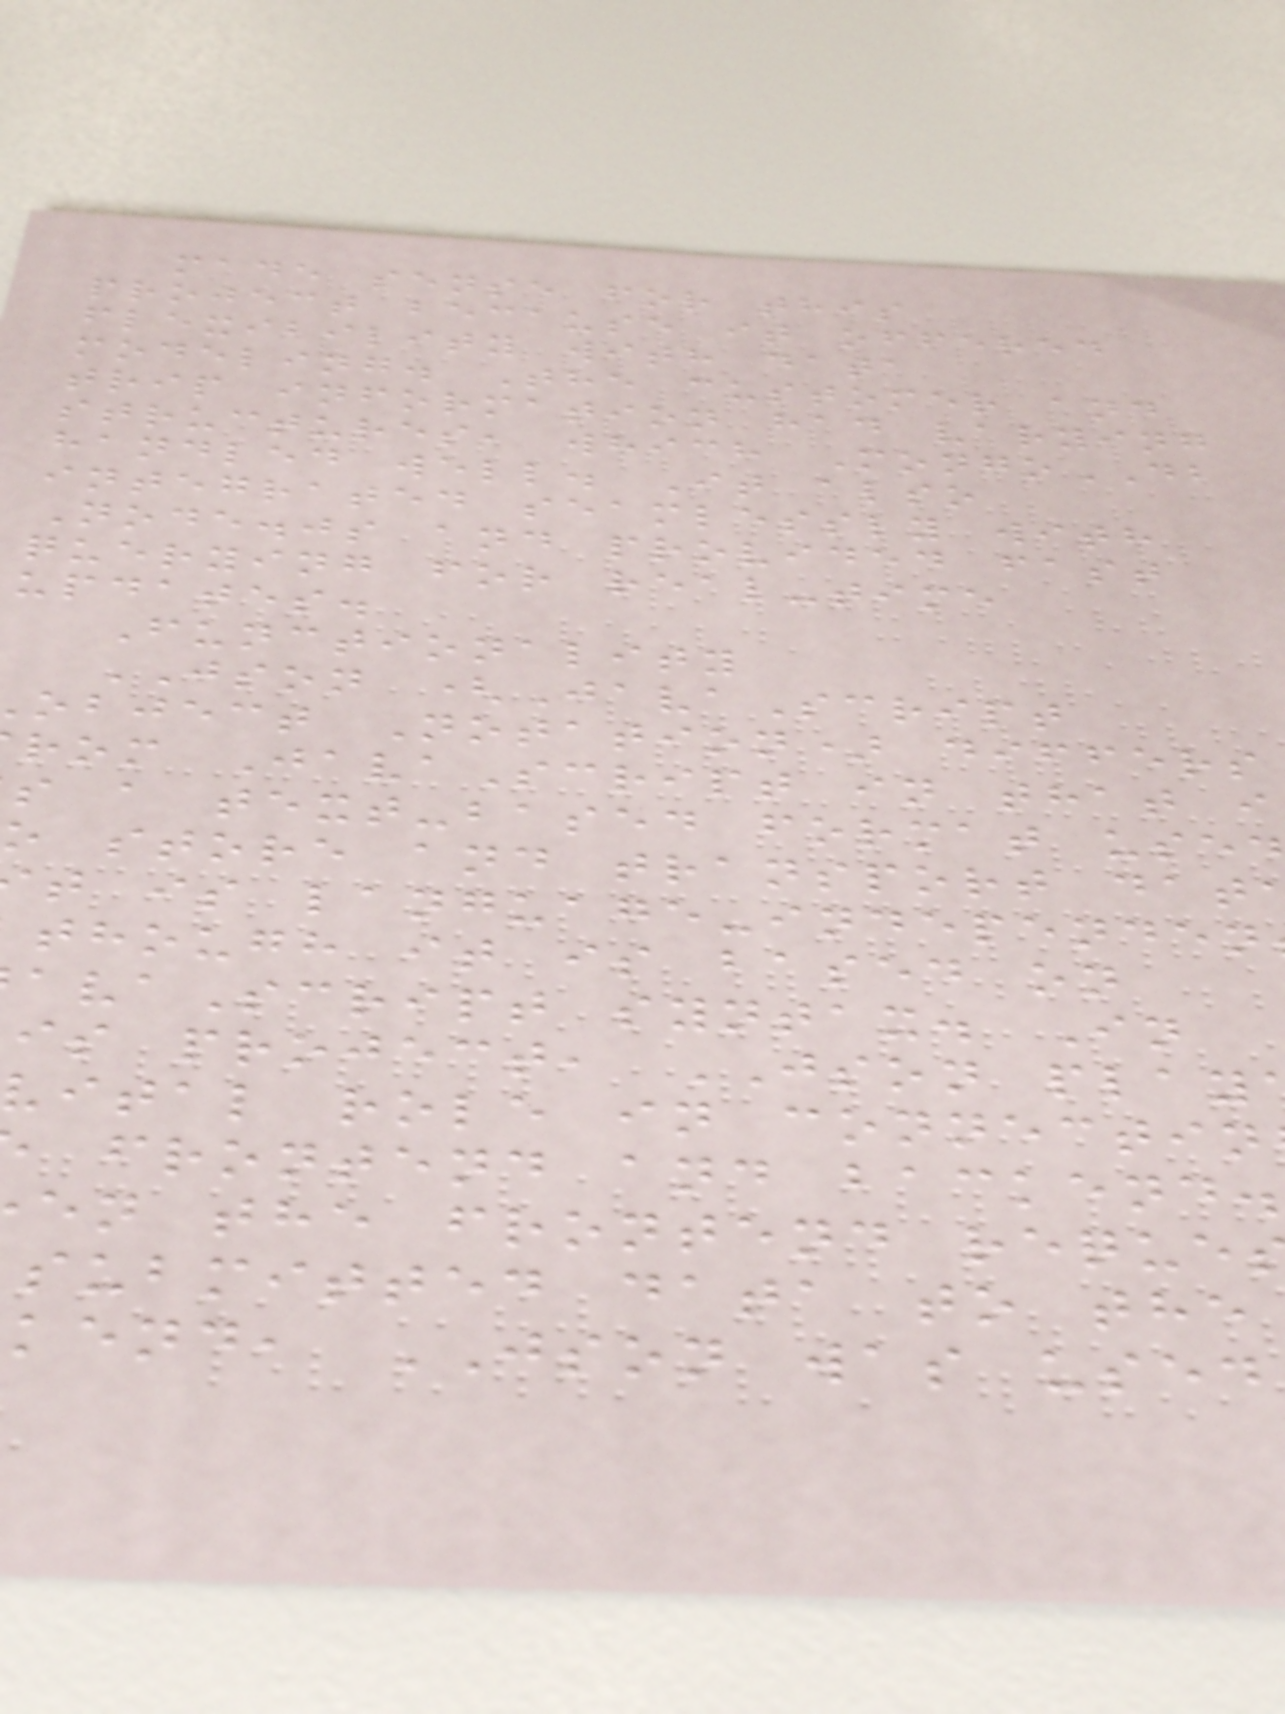made sense for this
project because it offered
flexibility with data
modeling. The customer and
trip information had varying
structures, which MongoDB
handled well. It also
integrated seamlessly with
Node.js and provided fast
querying for real-time
updates.
Functionality
JSON (JavaScript
object Notation) differs
rom JavaScript in that i
s a text-based format use
o store and transport dat
t is language-independen
though it is based on
avaScript syntax. In
is project, JSON play
vital role in connectin
frontend and backend.
en the frontend reque
submitted data to the
kend, JSON was used
